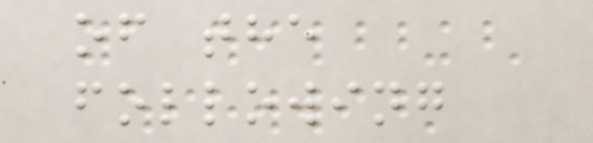of the
following
